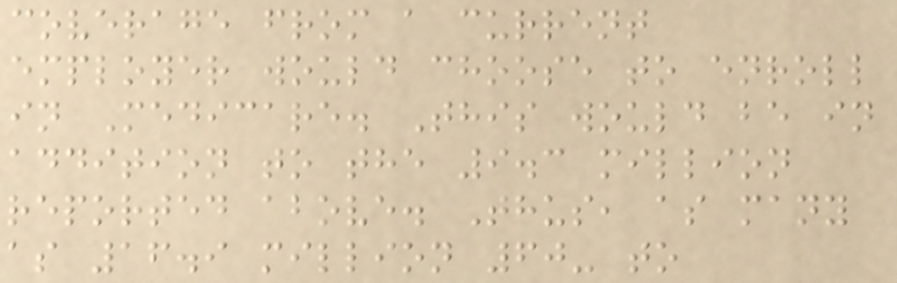coverage from a current
employer would choose to enroll
in Medicare. This would be in
addition to the 9.3 million
reported above. Thus, as many
as 16.9 million 60- to
